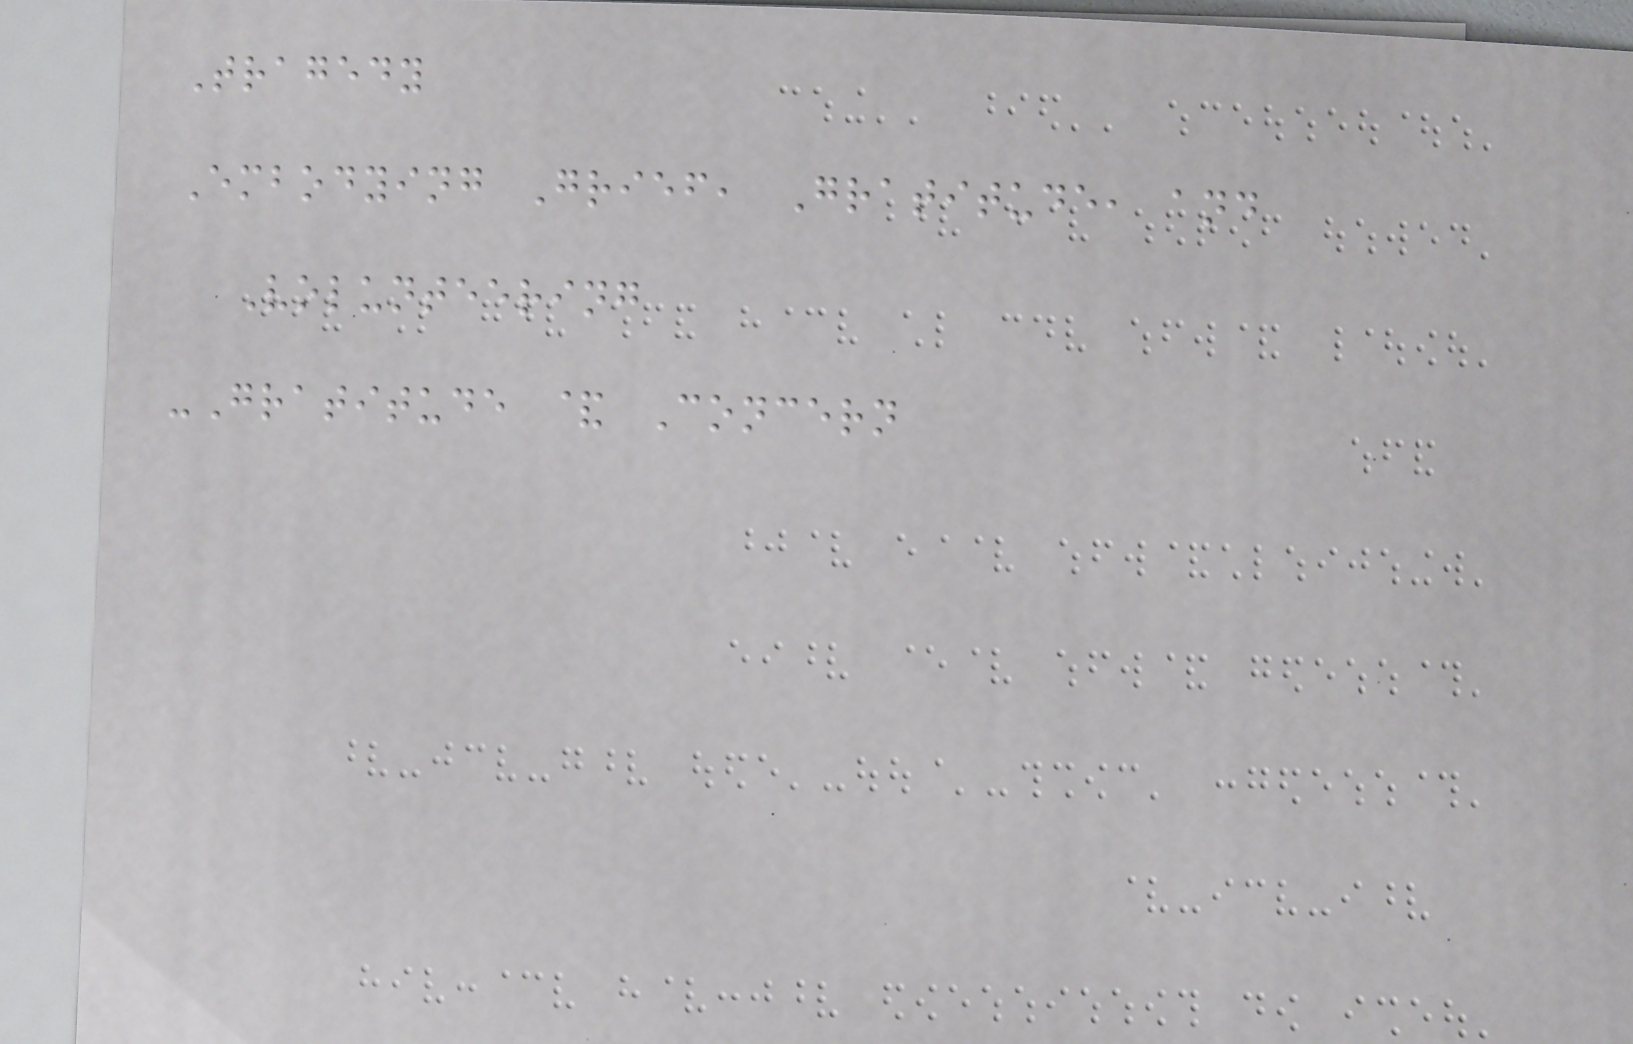Tragedy
Embodying Grief, Gratitude, and
Volunteering
-Gratitude & Concern
